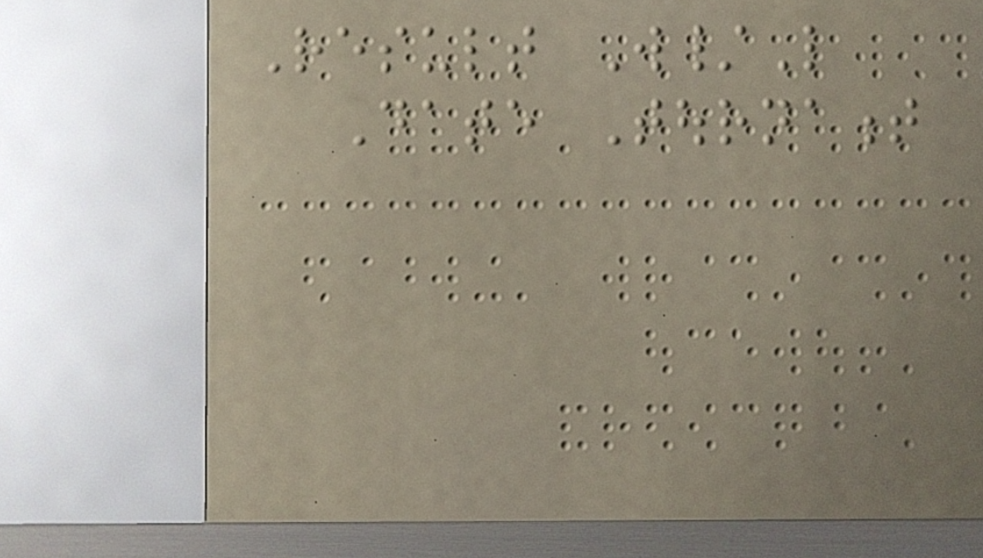Result W/L
Date Tournament
